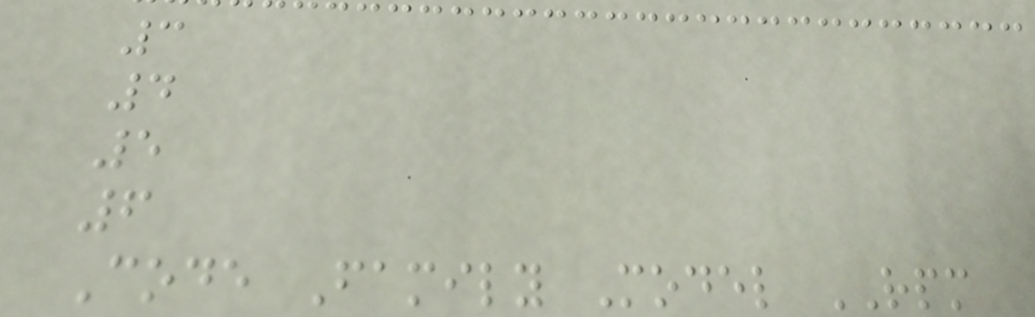3
4
5
6
Code Family Model RPM
